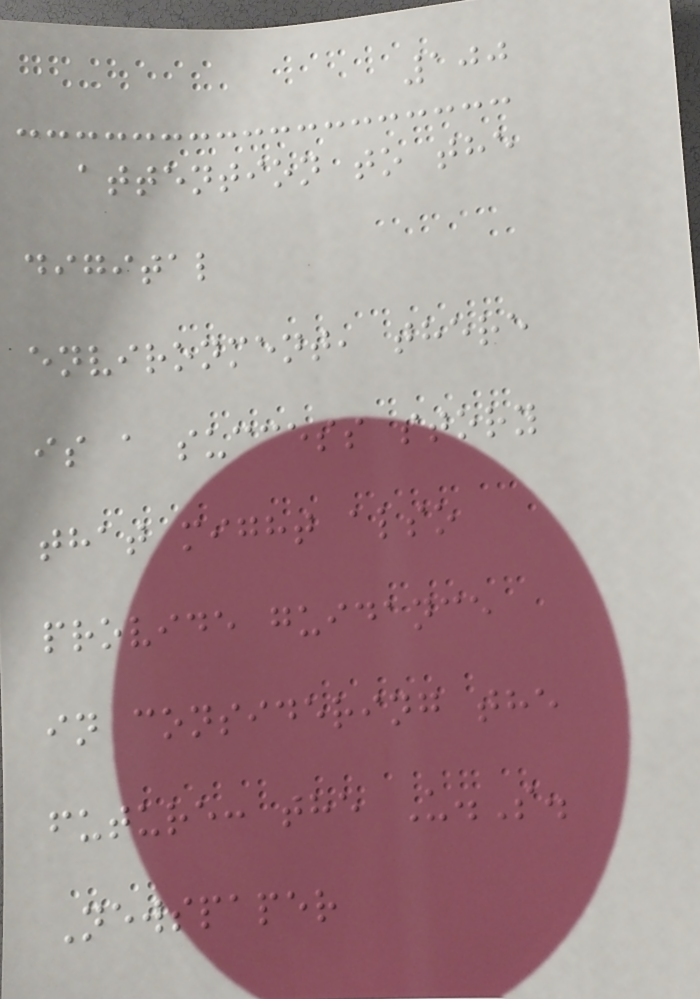100
attention to the
digital
environment, there
is a success story
that might also
provide guidance
in considering the
future: the U.S.
Newspaper
